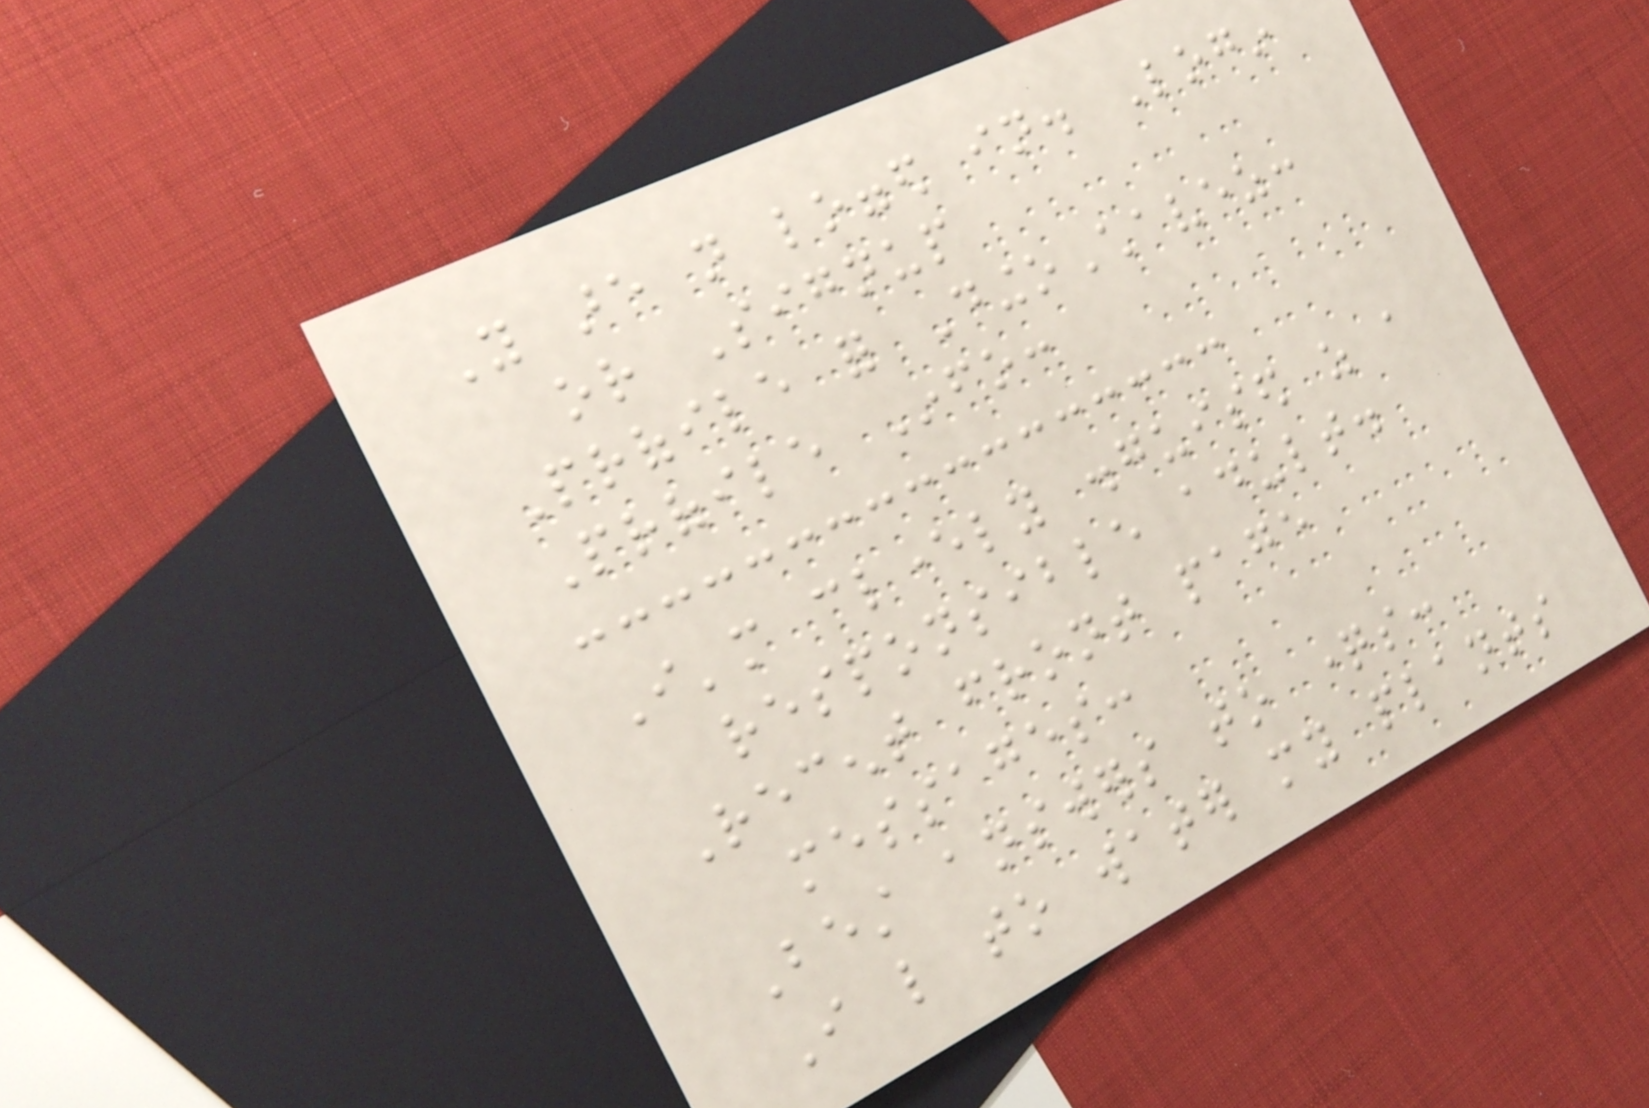You are not logged in. Login
or Signup
Profile for DingoChavez:
Profile Info:
I'm cleverly disguised as a
responsible adult.
Recent front page
messages:
Best answers to questions:
I like to water my plants
